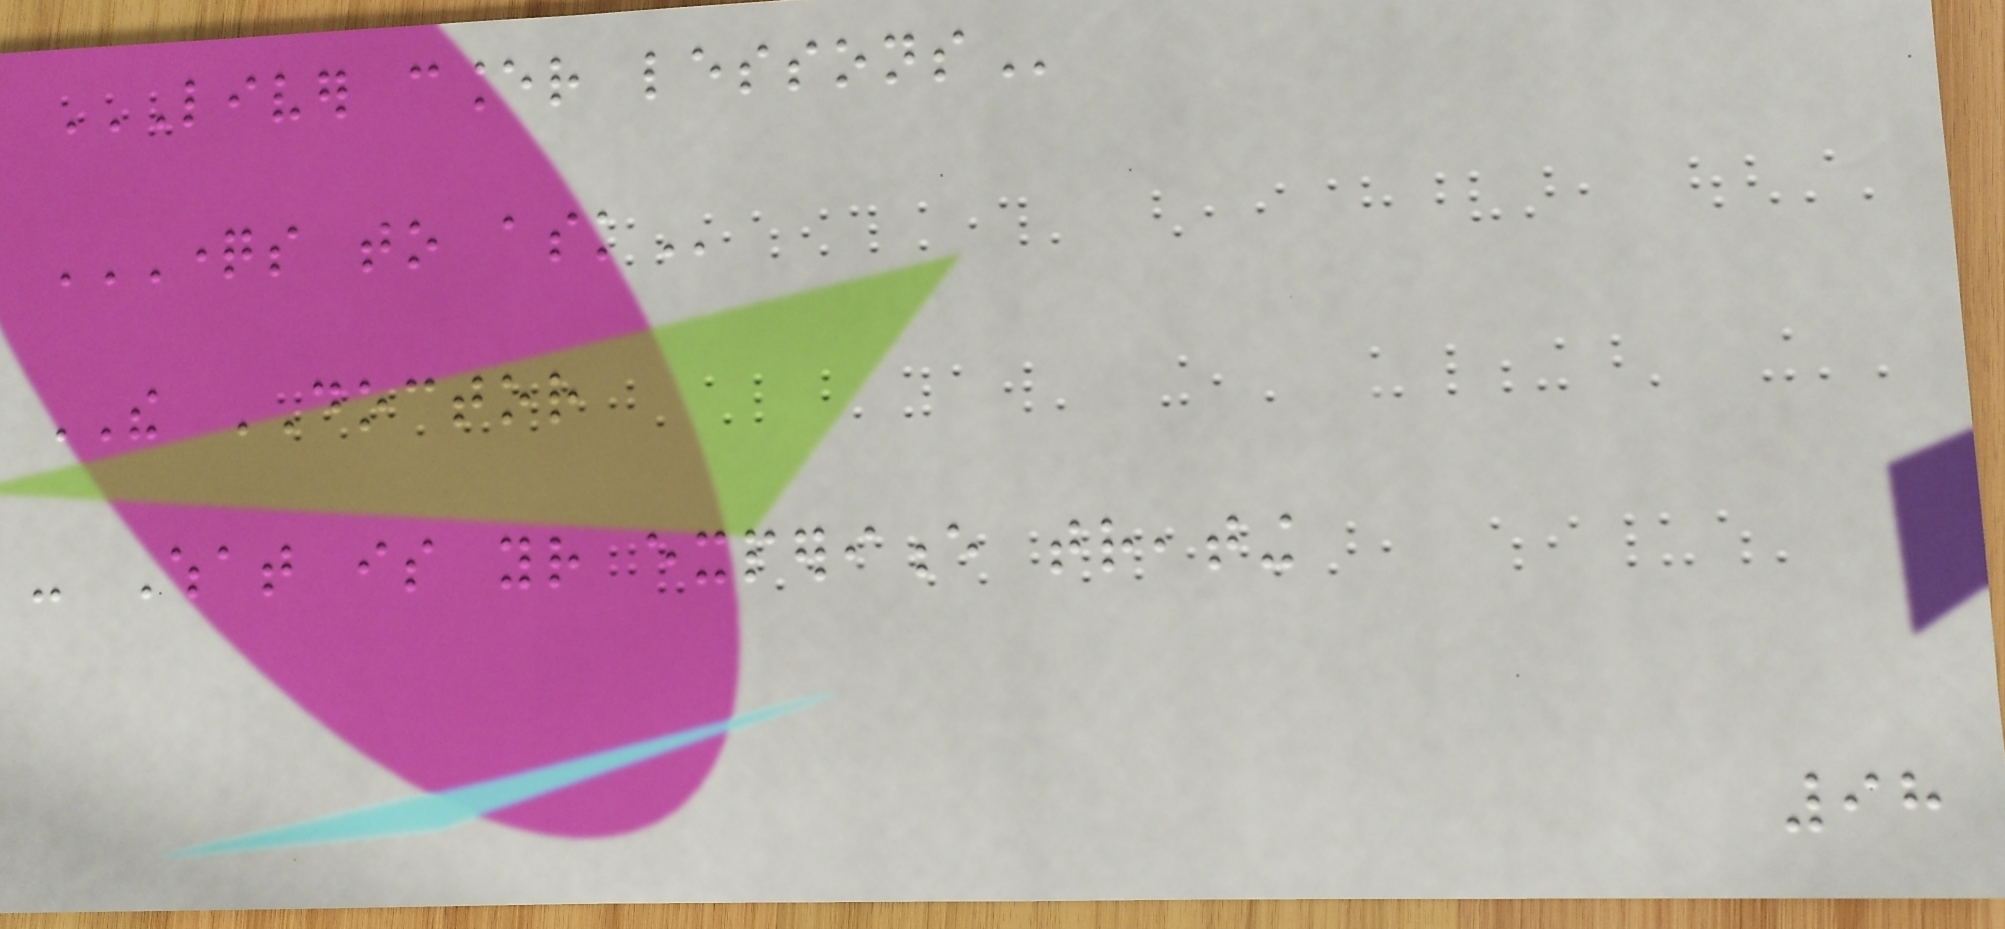LIVER CANCER LESSONS
QUESTIONS TO ASK
THE DOCTOR
- What is your experience treating
98
